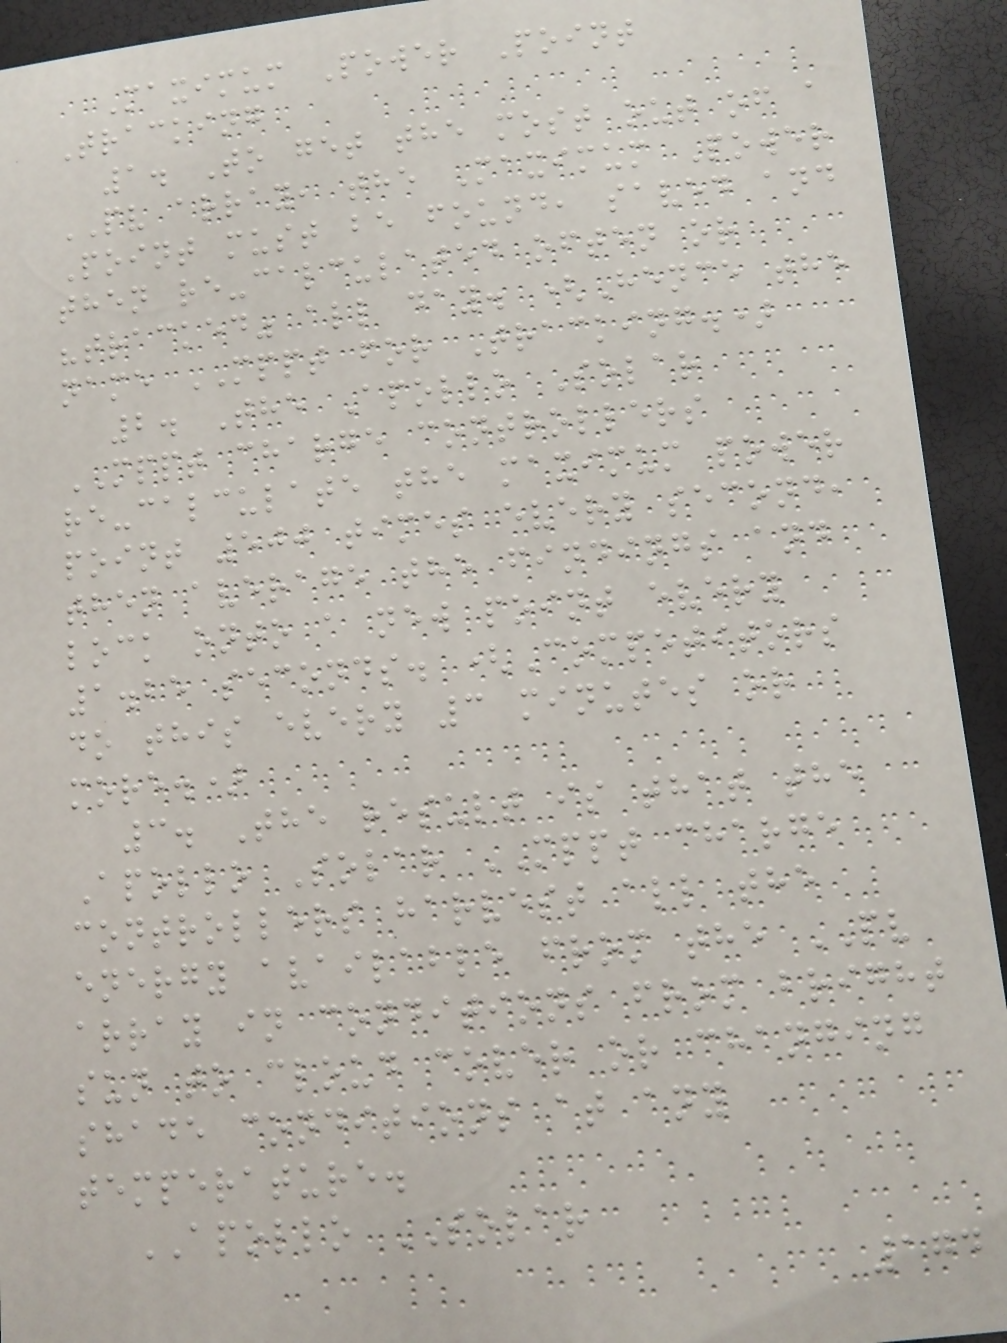Maximum Power Point
Tracking
1. To get the most out of a
PV array, the Maximum Power
Point must be found, saved and
then re-calculated often or
"tracked" all day. (Hence the
name MPPT for Tracking.)
2. The Apollo Solar
MPPT charge controllers
re-calculate the maximum power
point 500 times every second,
then average the findings and
lock onto a new point every
1.25 seconds. (Competitors
do this every 3 minutes or
more.)
3. The result is that the
Apollo Solar MPPT charge
controllers harvest all the
energy available from the PV
array in conditions from bright
sun to cloud cover or changing
shade conditions at any
temperature.
APOLLO SOLAR
174
